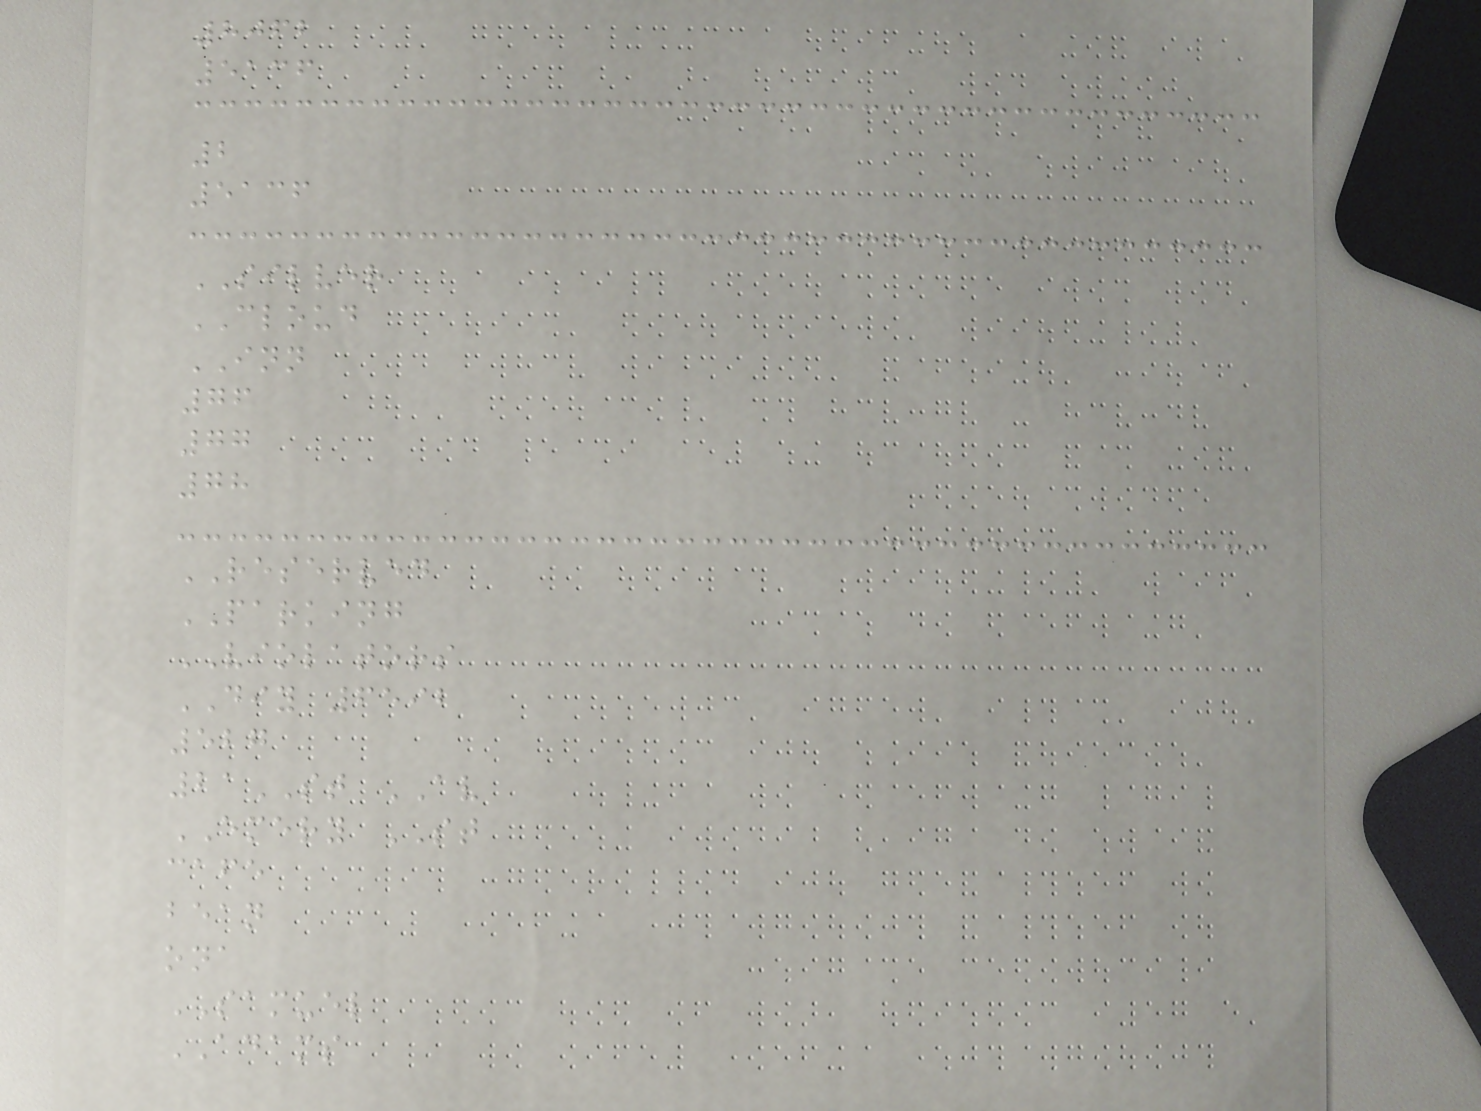8062
5136
2
5136
SILVER
CLOUD
INN
76
77
78
RESERVED
PARKING
VIOLATORS
DIY 6592
527
21ST AV
EMERY ST
cafe
bean
ona
SAMUEL
ADAMS
